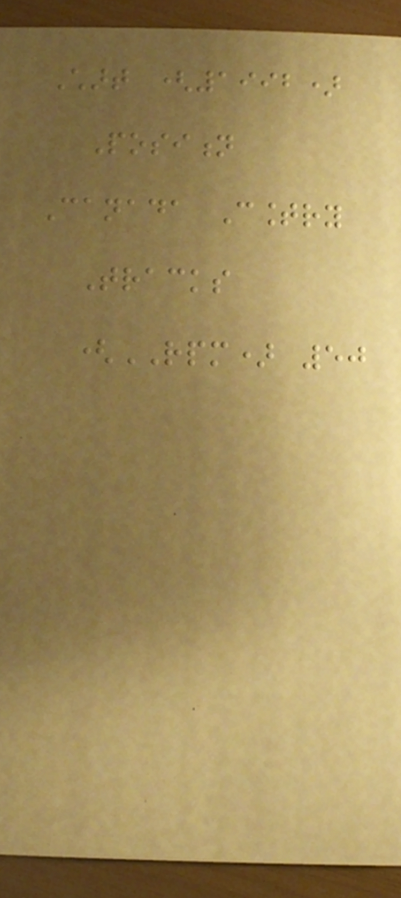Chart (1992)
Position
Canada Country
Tracks
(RPM) 50
